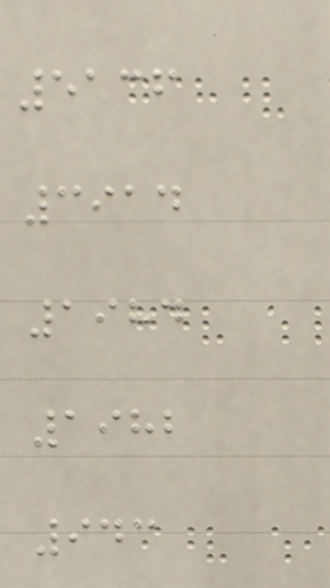5136
3914
1984
1982
943
